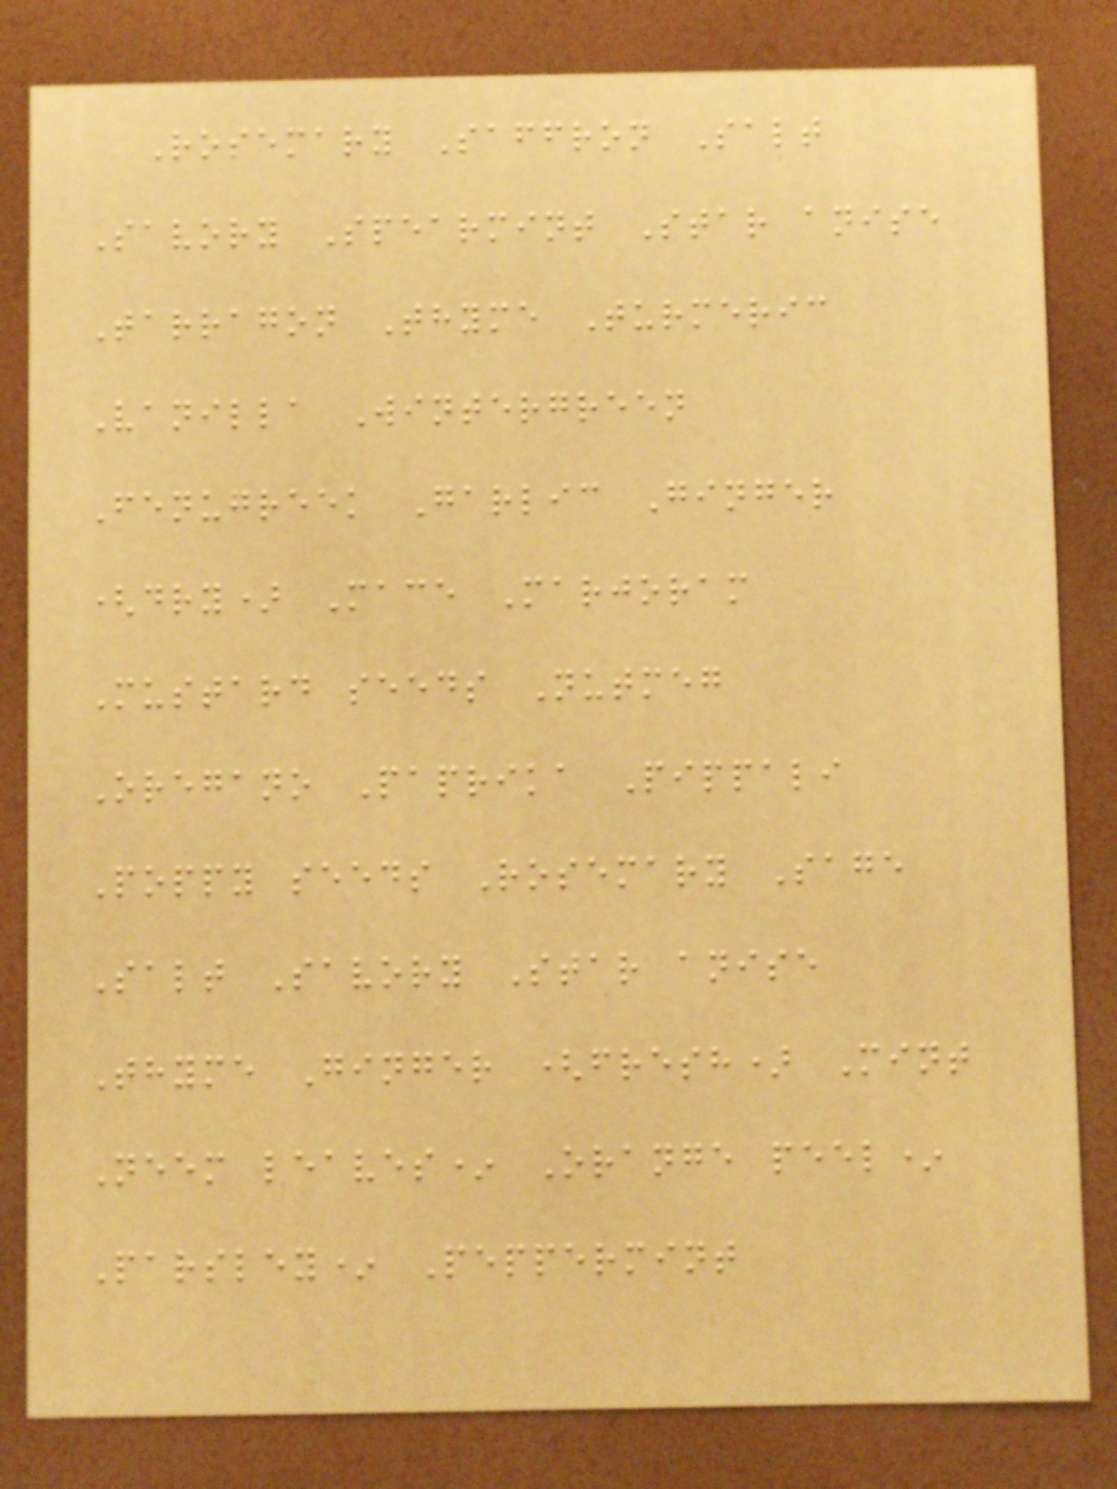Rosemary Saffron Salt
Savory Spearmint Star anise
Tarragon Thyme Turmeric
Vanilla Wintergreen
Fenugreek Garlic Ginger
(dry) Mace Marjoram
Mustard seeds Nutmeg
Oregano Paprika Pippali
Poppy seeds Rosemary Sage
Salt Savory Star anise
Thyme Ginger (fresh) Mint
Neem leaves* Orange peel*
Parsley* Peppermint
